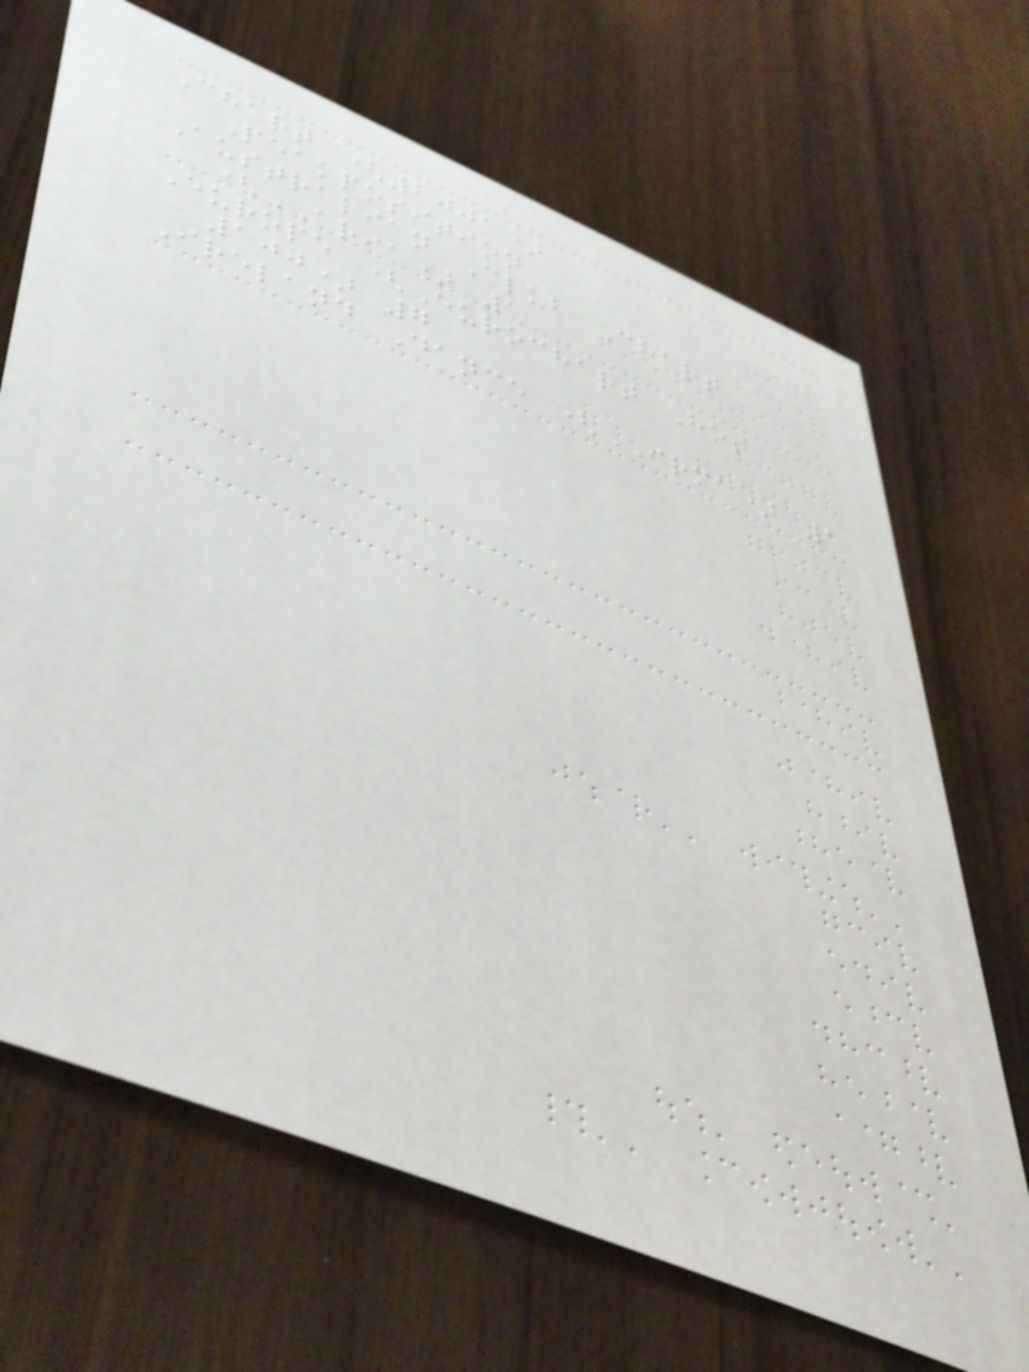Chart (2001)
Peakposition
Australian Club Chart
(ARIA) 1
Europe (Eurochart Hot
100) 7
Ireland Dance (IRMA) 1
